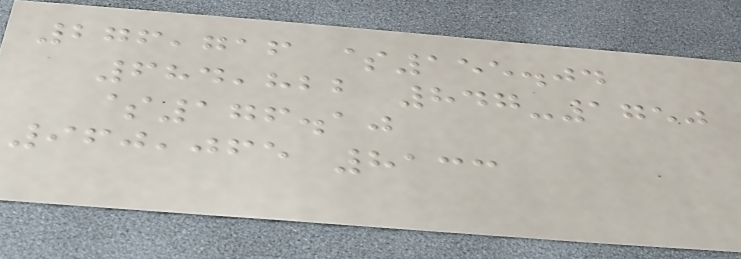276,716 $155.04
684,822 847-1750
$176.10
960,065 8133
